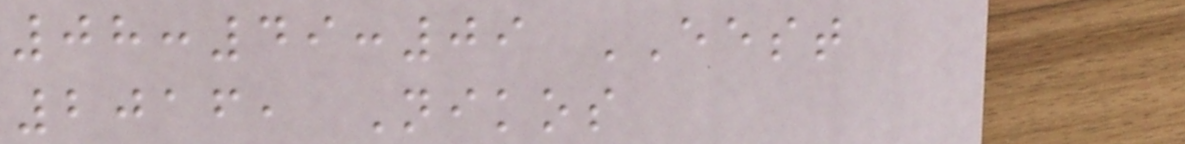08:49:09 EEST
2016, Nikos
